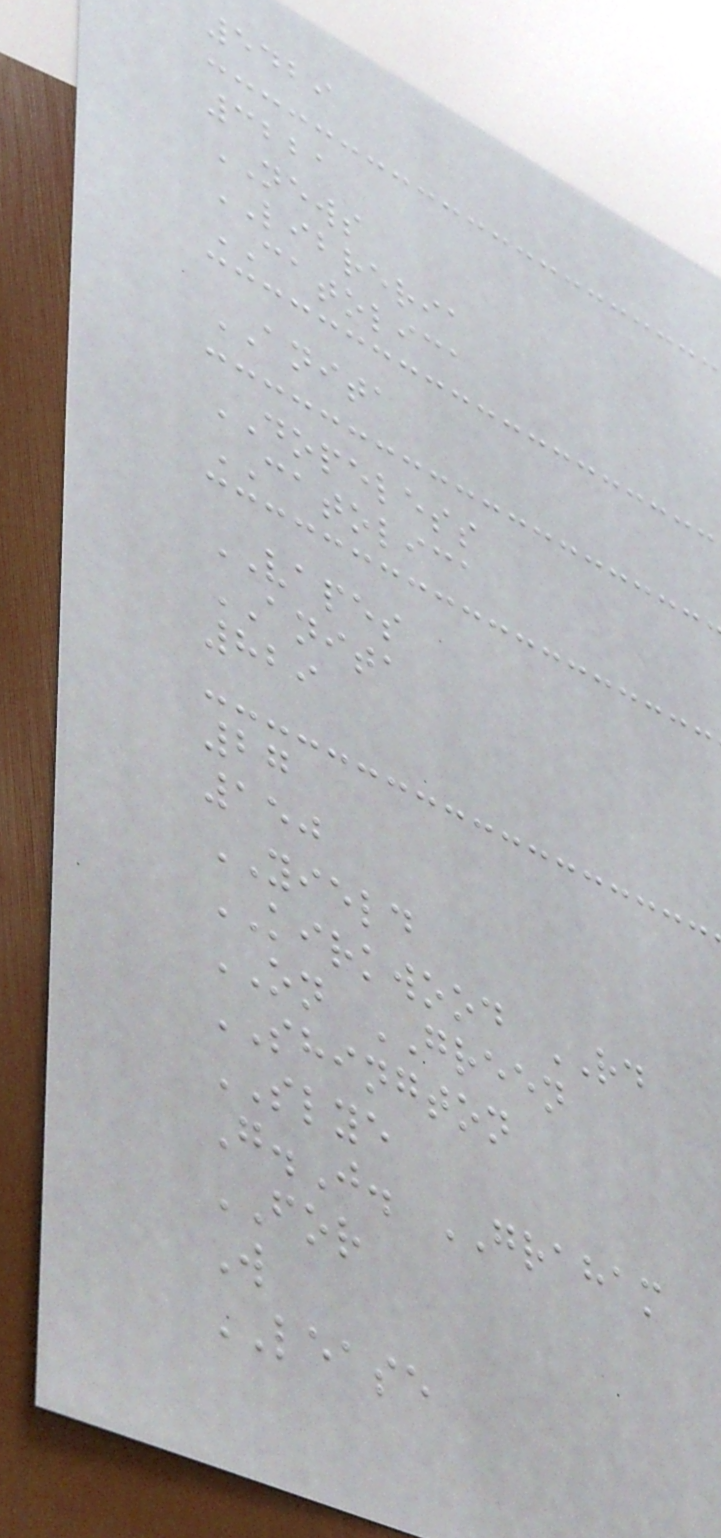5429
3221
NEWS
LIBRERIA
CATOLICA
ANITA
DOPELESS
CATOLICA
VAPES
ANITA
829
27
150
YIELD
KIRKWOOD RD
ON GREEN
SHINGTON
SLYE
G.J. GRAHAM
FOR
W
LEASE
